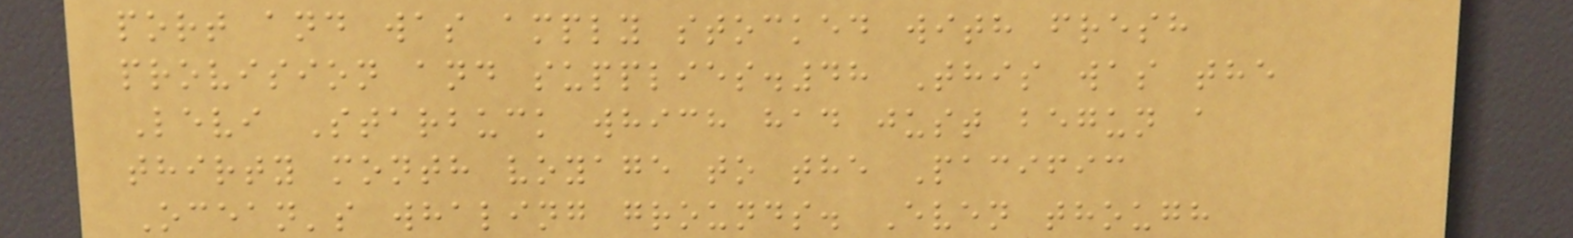port and was amply stocked with fresh
provision and supplies.48 This was the
Levi Starbuck which had just begun a
thirty month voyage to the Pacific
Ocean's whaling grounds. Even though
